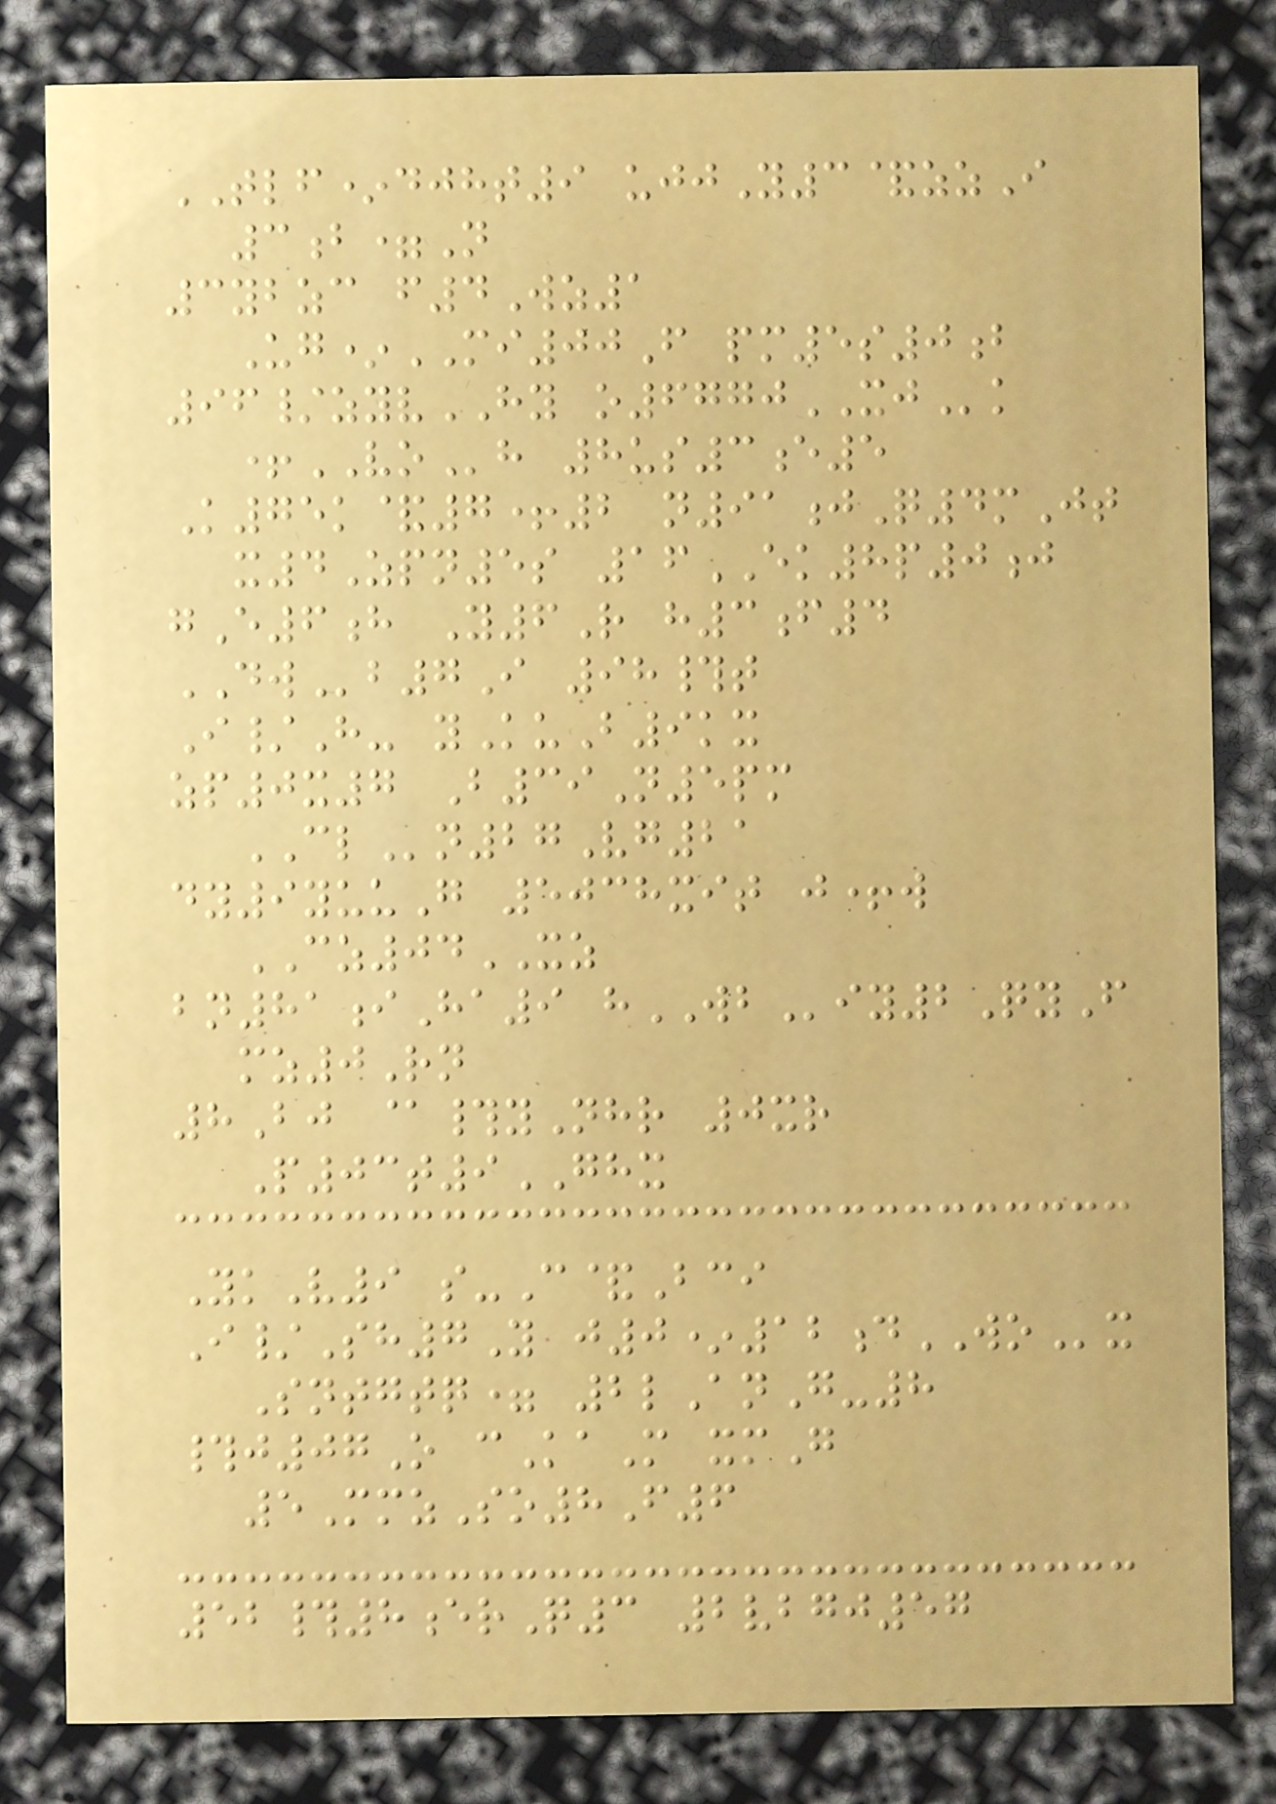TLF*djht9 ujjY3&zzI
3b=N
3ybzc f4Wz1
Ug*MI00F pm5s0b
96/zyvHY o6770XJk
+VOh 8us3e5
K75k&7+2 n91jQ4mJt
x4Zpn5s 16EK8p0j
gE6h Y6R h3f4
DWb7I 98#t
I/H- yKuB9kx
zp0x7 B39N5pm
CLn27Vg21
dy9yuuG 5038xit j+w
CZ04XZ
bn81iHa9 hWBiy2QyF
mz0Rn
8Bj @#yNhr 0xr
P03t9GHX
YkV9 s-C&Bci
I/Sh7Y j0*12dWOx
Sntgtq= 2lAnG-8
#j07O cKaM xmG
5MmzSo8F6
52#8erQ3 2vbgj57
